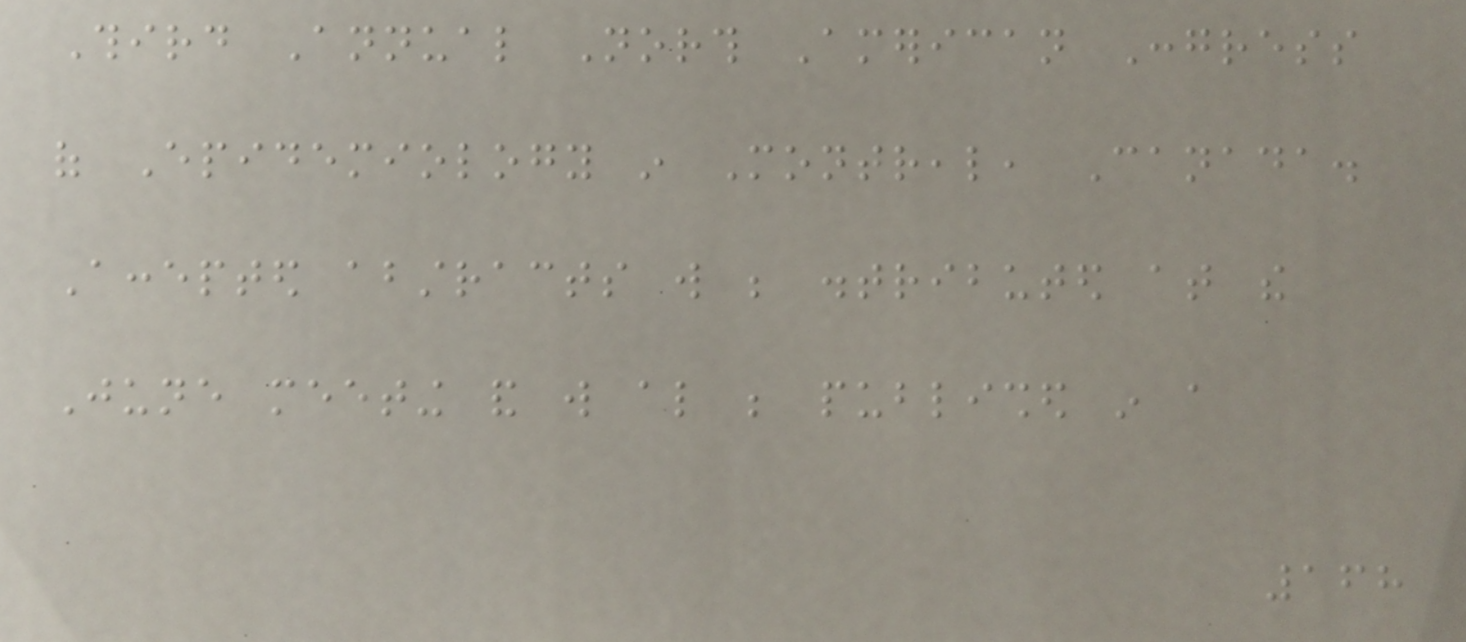Third Annual North American Congress
of Epidemiology in Montreal, Canada.
Accepted abstracts will be distributed at the
June meeting and will also be published in a
168
